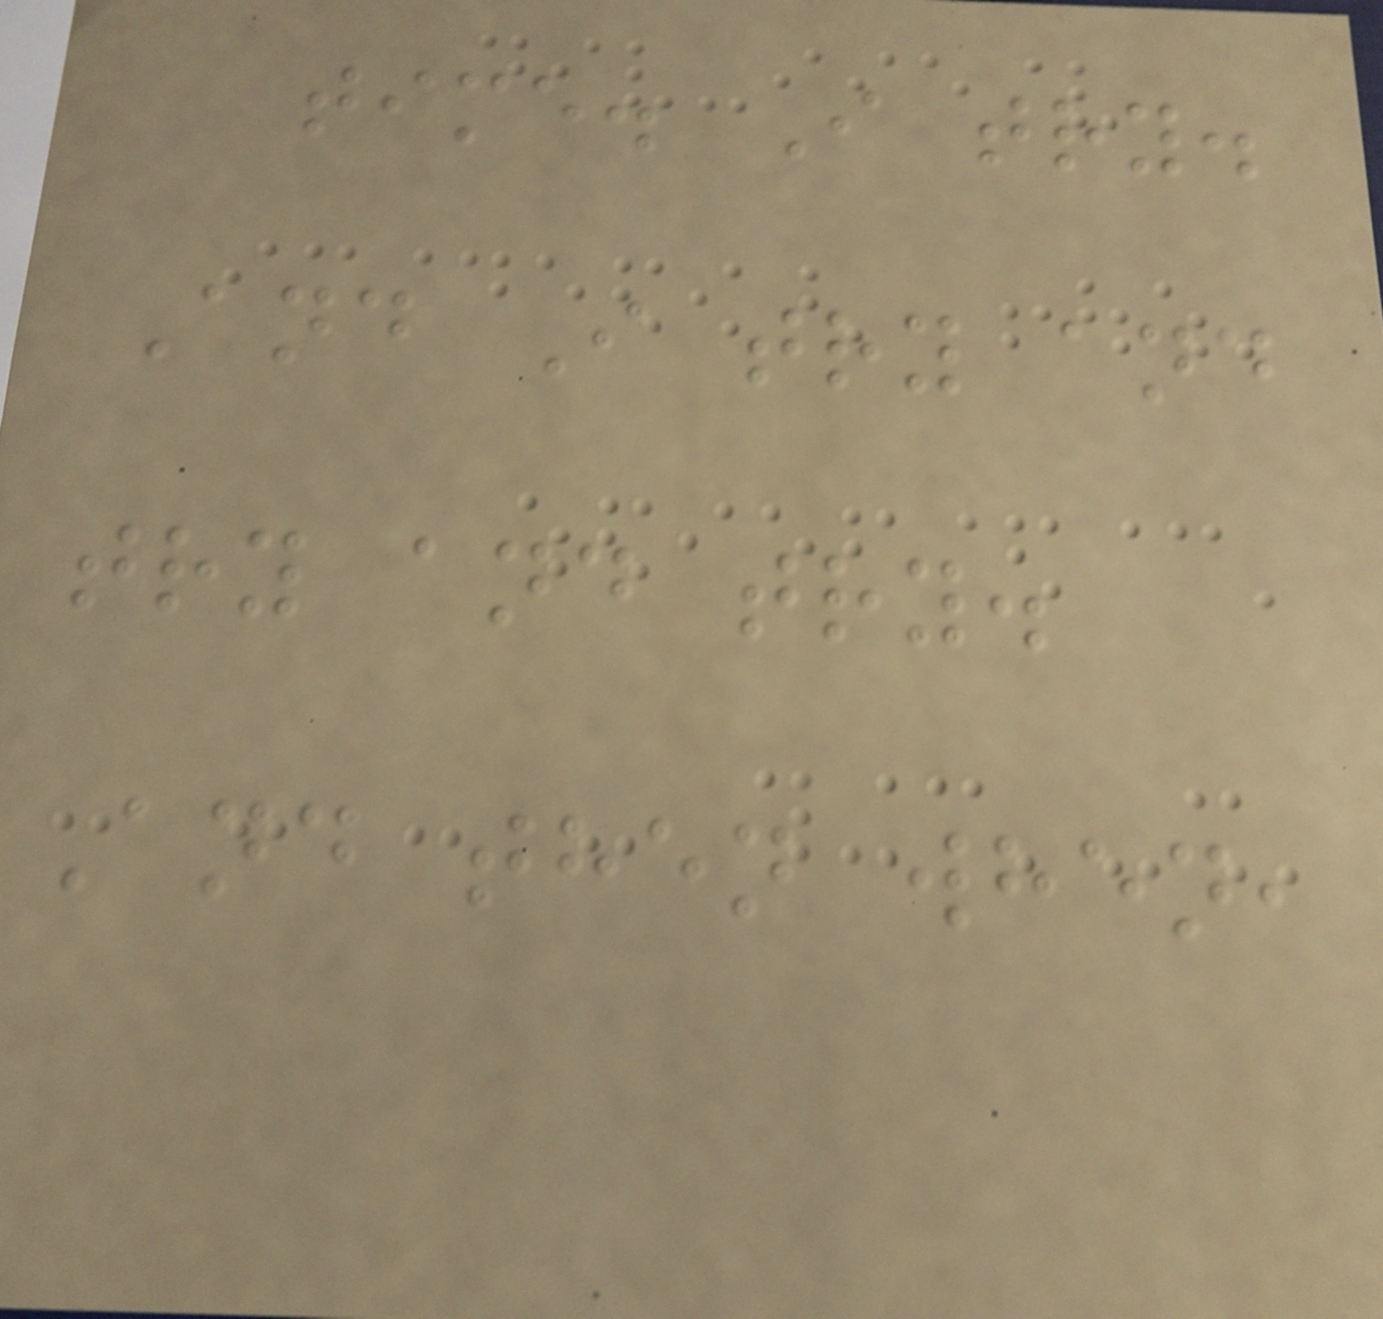time. I try.
And I try and
try and try.
And then when,
